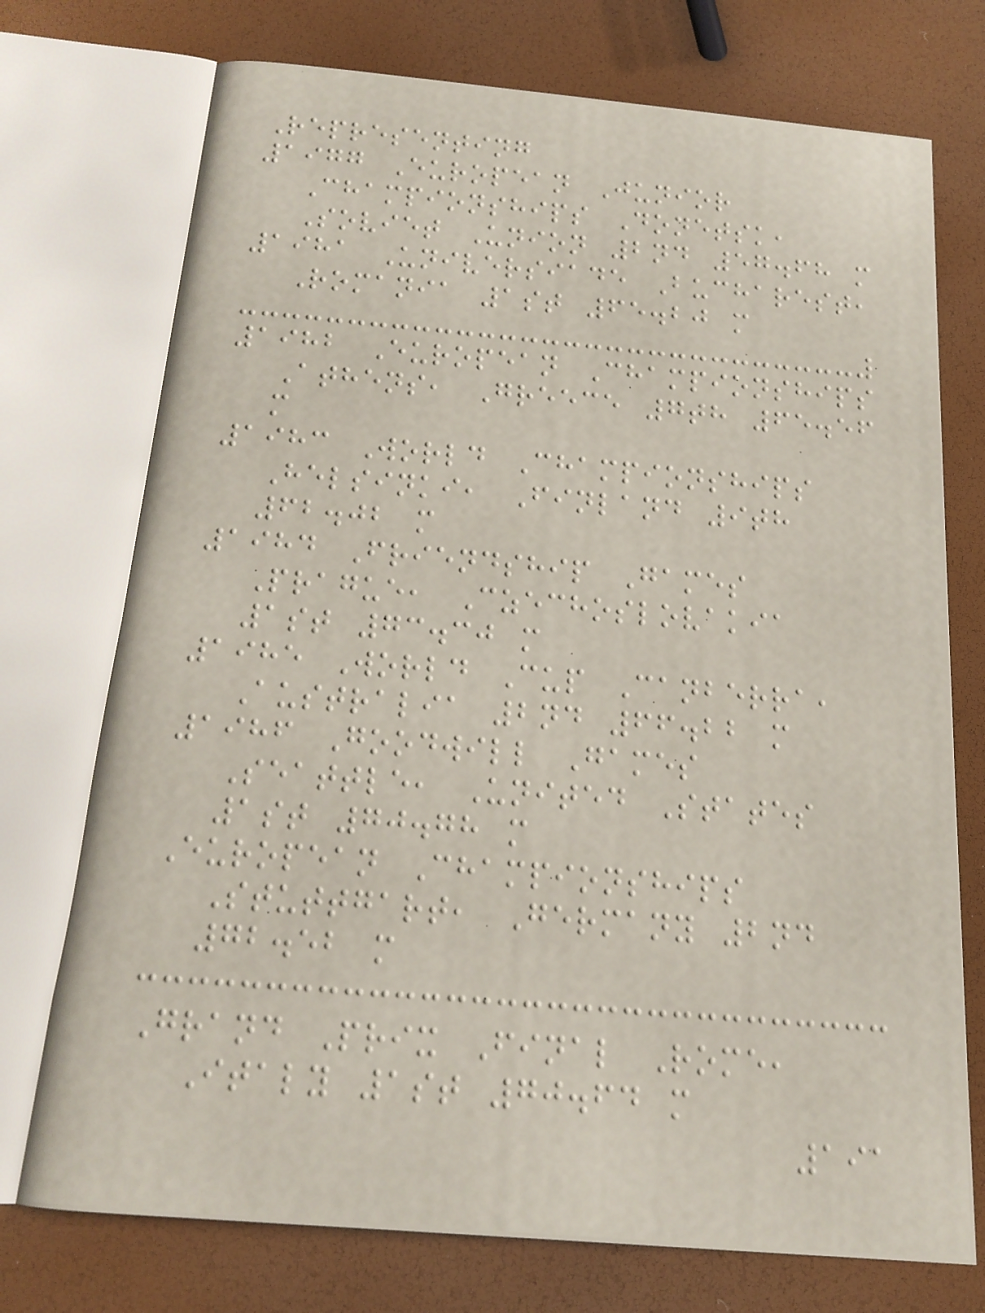Representing
1977 European Junior
Championships Donetsk,
Soviet Union 2nd 57.68 m
1981 Universiade Bucharest,
Romania 1st 65.20 m
1982 European Championships
Athens, Greece 7th 65.56
m
1983 World Championships
Helsinki, Finland 9th
62.02 m
1984 Friendship Games
Prague, Czechoslovakia
1st 73.30 m
1985 World Cup Canberra,
Australia 2nd 66.22 m
1986 Goodwill Games
Seattle, United States
1st 70.78 m
European Championships
Stuttgart, Germany 2nd
72.52 m
Grand Prix Final Rome,
Italy 1st 70.64 m
191
